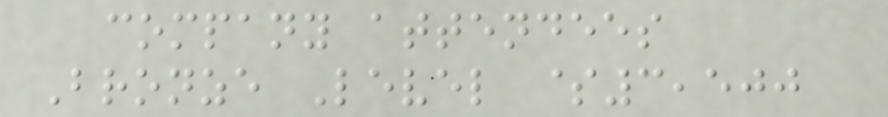company attendees
Bronze Level $3,500
